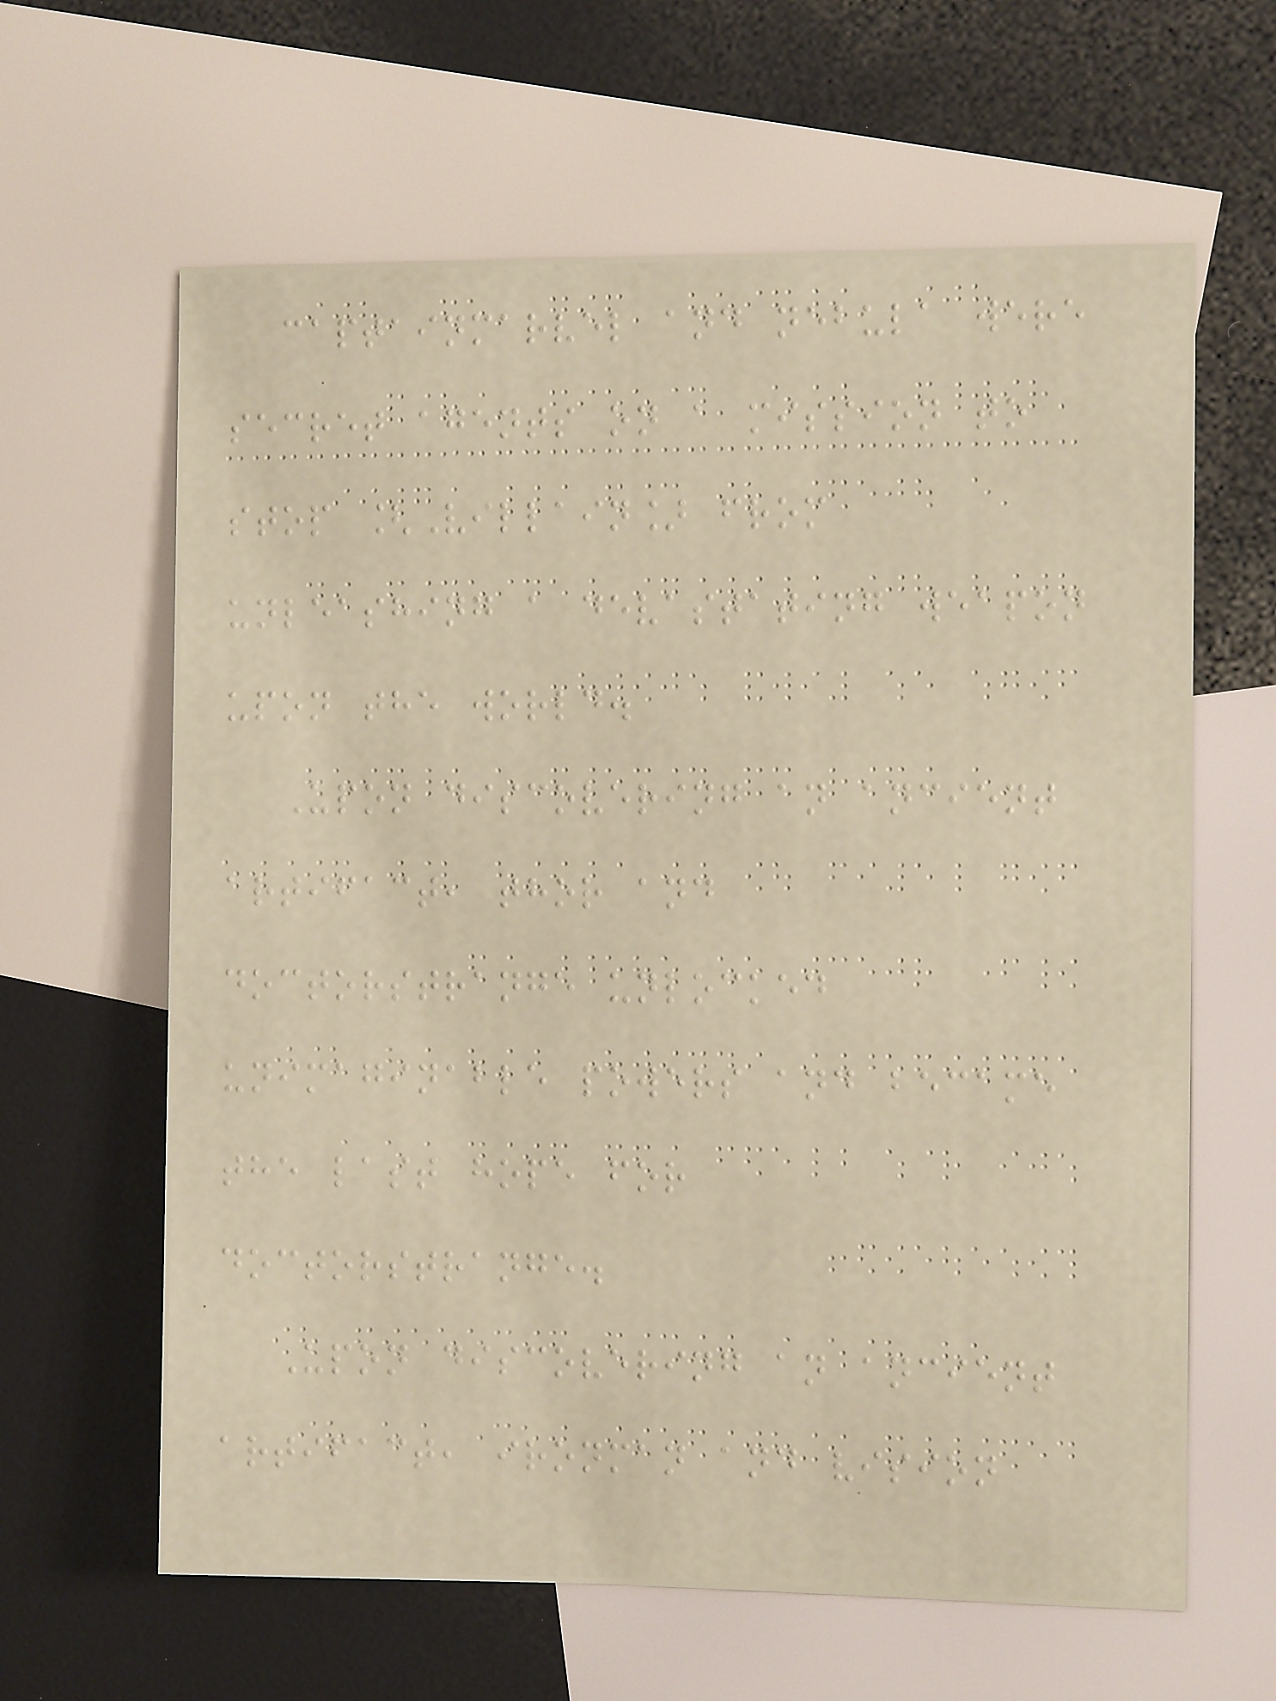captainmarvel and nebula were
secret agents on a mission to
stop [Villain] from
unleashing a devastating weapon
upon the world.
Upon discovering an ancient
artifact, thor and
doctorstrange unlocked
unimaginable powers and became
the last hope for
doctorstrange.
Upon discovering an ancient
artifact, ironman and vision
